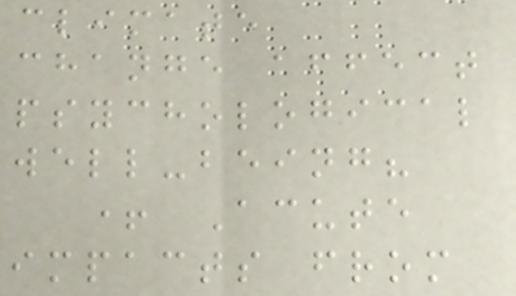climate
change affect
psychological
well-being?
+ Acute
impacts from
